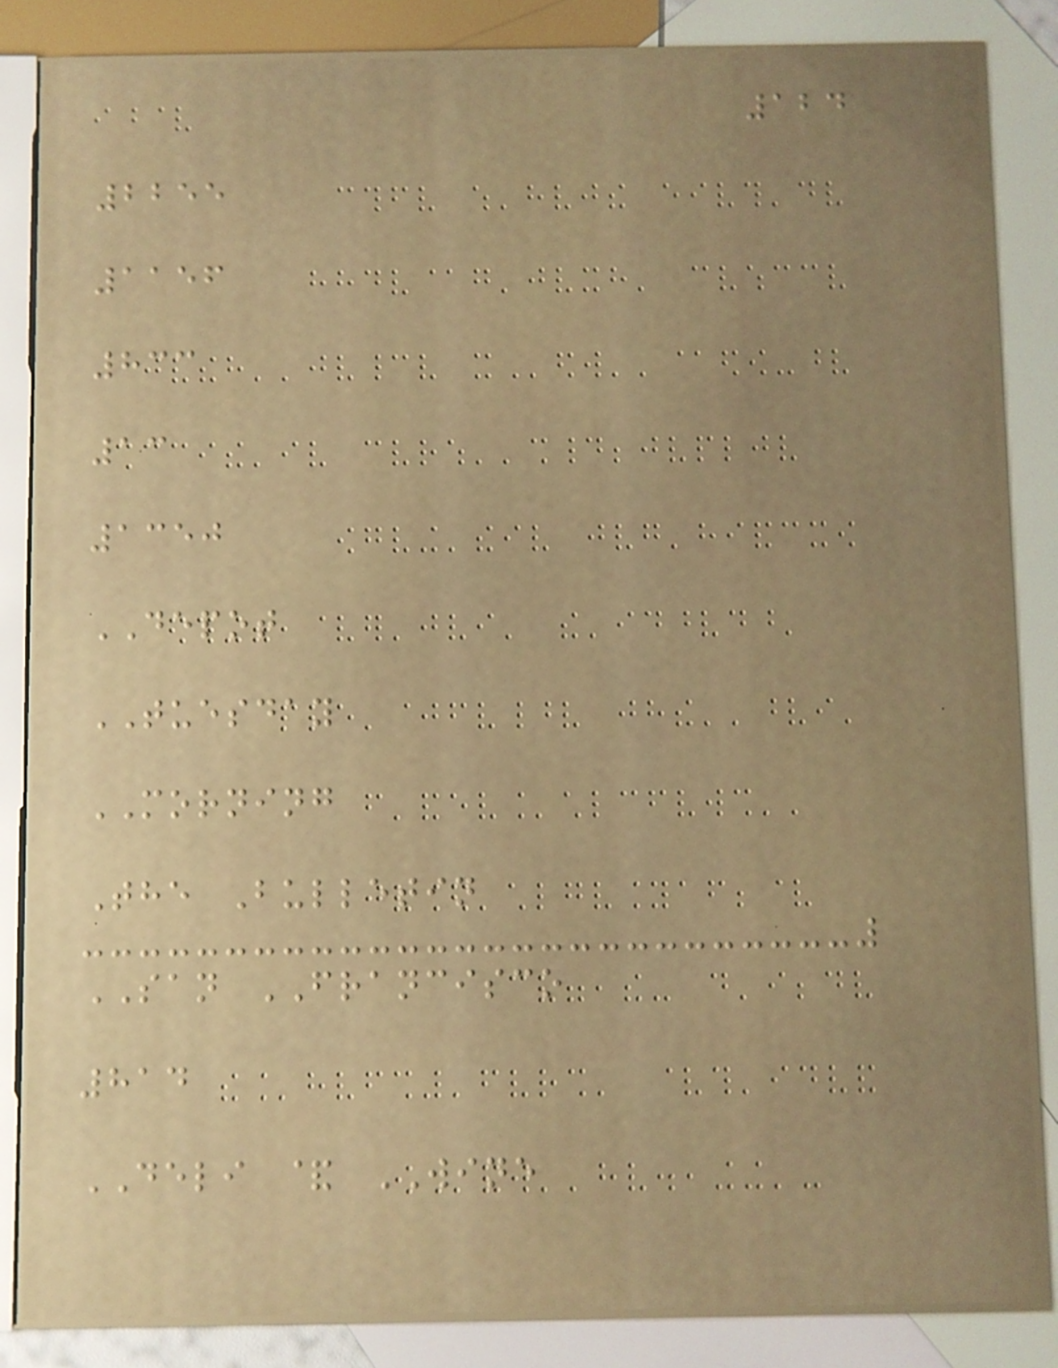124
2255
1156
833
13
1350
DEPOT
TUESDAY
MORNING
The Bulletin
SAN FRANCISCO
814
DELI & WINE
